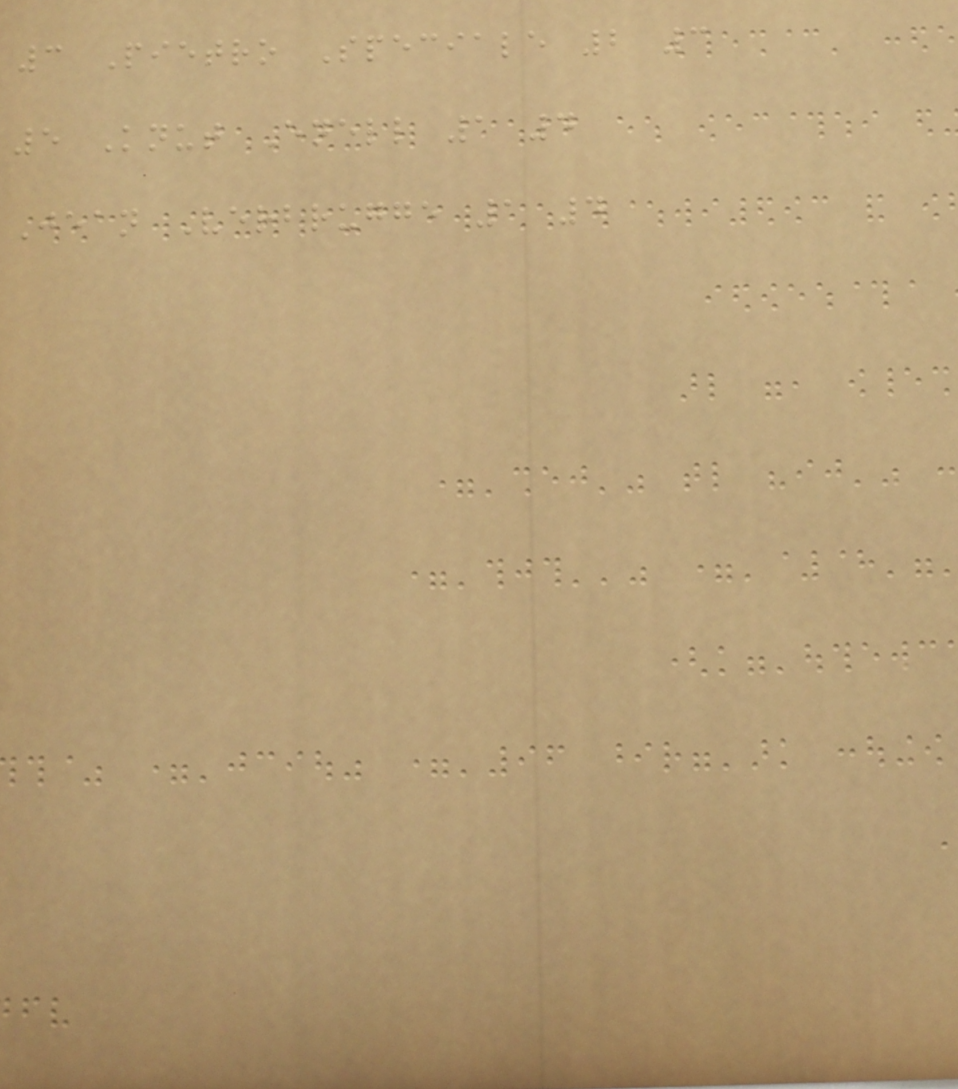3 Pietro Speciale 2 3
5 Knut Enell 1 4
Jean Verbrugge 1 4
